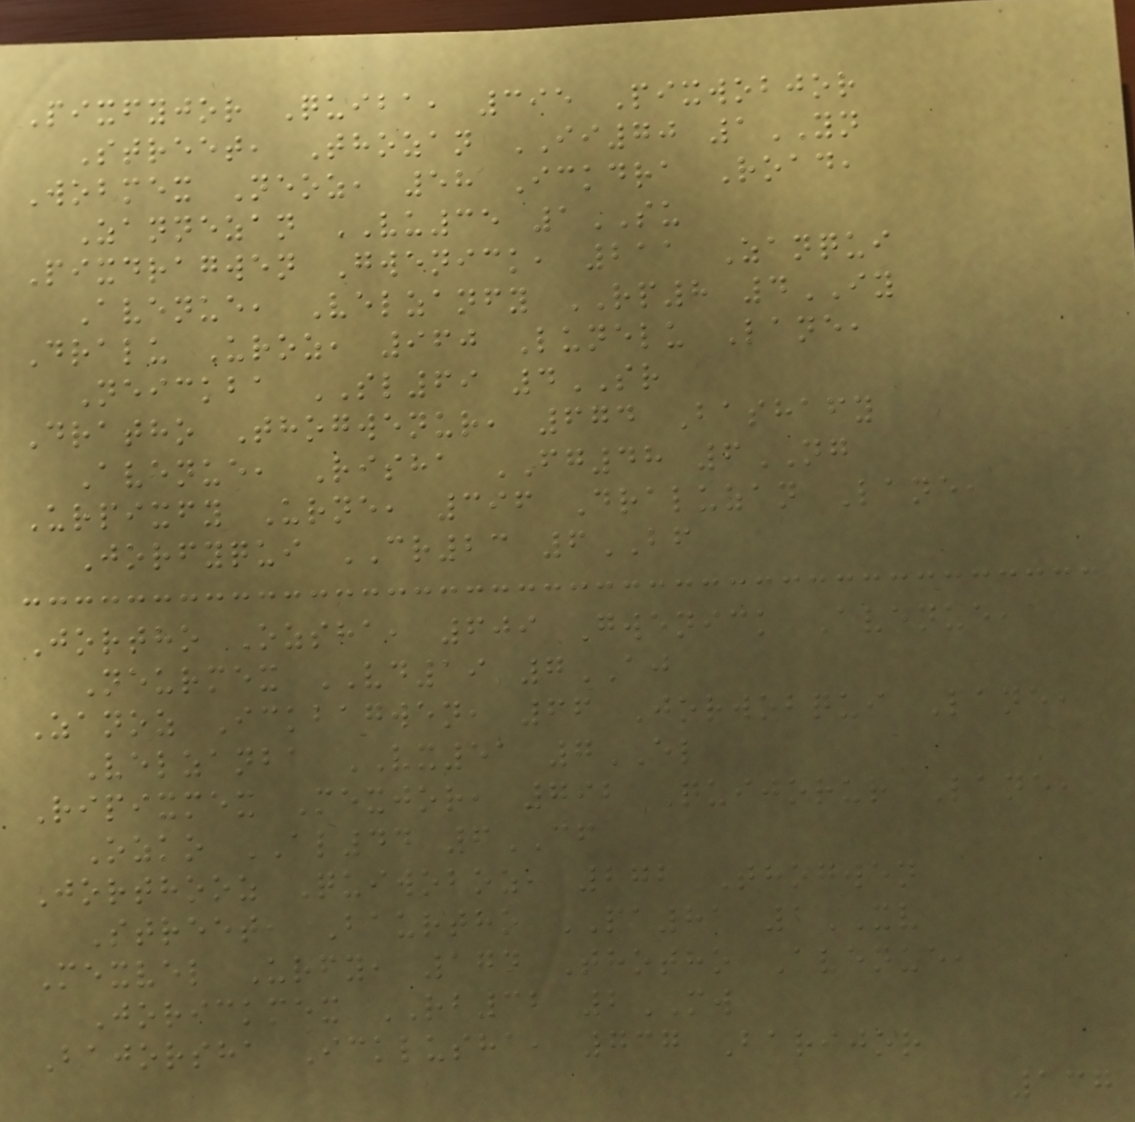Pixfyjor Quiba, 395 Pixwobjor
Street, Thozan II70 1YN
Wobmex Neoz, 58 Ickdra Road,
Zannezan VU35 1SU
Pixdragwen Gwenick, 211 Zanqui
Avenue, Velzanfy RP8 4IY
Dralu Uroz, 960 Lunelu Lane,
Neickba SL69 4SR
Dratho Thogwenur, 674 Bashafy
Avenue, Risha FG48 6NG
Urpixfy Urne, 396 Draluzan Lane,
Jorfyqui CR23 6BF
Jortho Ozsha, 609 Gwenick Avenue,
Neurmex VD19 7AJ
Zanoz Ickbagwen, 66 Jorwobqui Lane,
Velzanba VX51 7EL
Ripixmex Mexjor, 792 Quijorur Lane,
Ozko AL44 6CF
Jorthooz Quiwoboz, 272 Thogwen
Street, Baurtho PA81 1XV
Mexvel Urfy, 174 Thotho Avenue,
Jorickmex RB32 2MW
Bajorsha Icklusha, 737 Barijor
137
